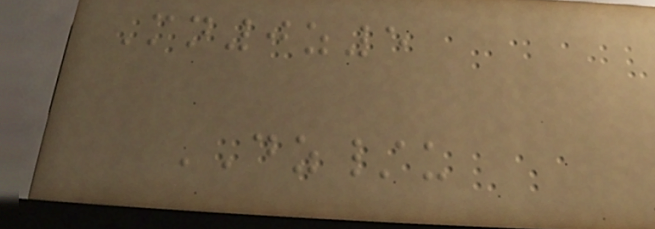Mn0z5
DZ/u
